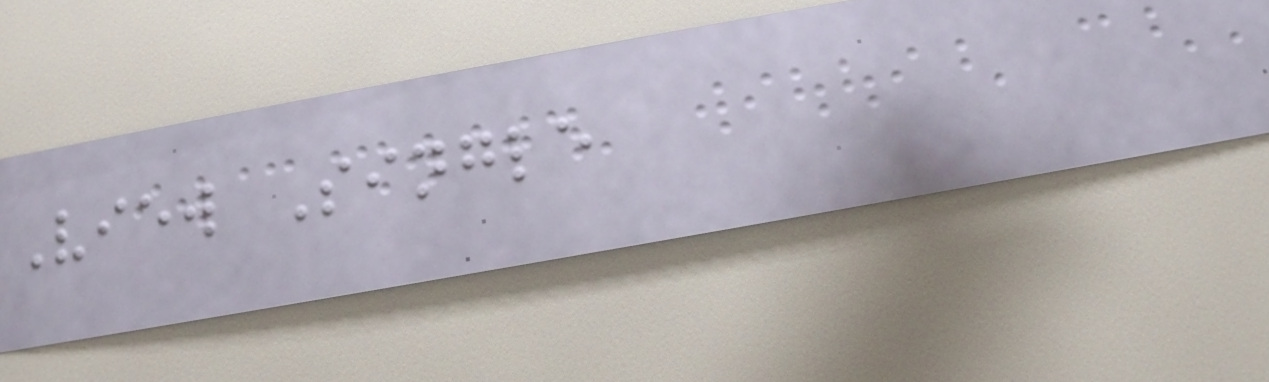View Single
